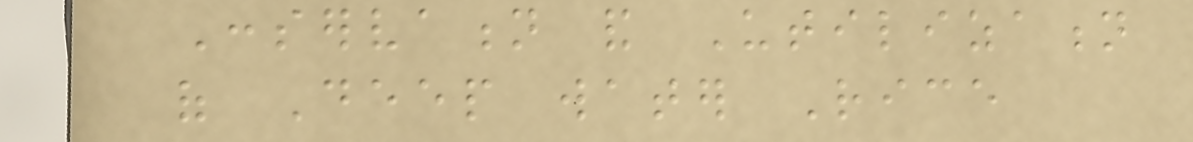Conservation and Utilization
of Deep water Rice
